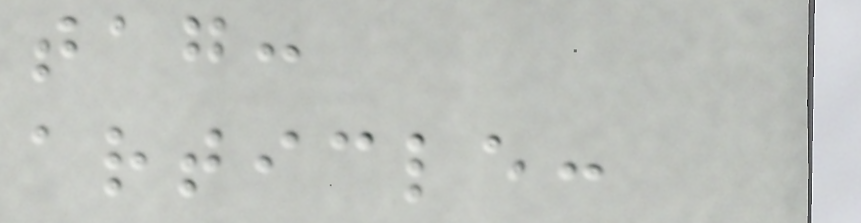tag:
article:
